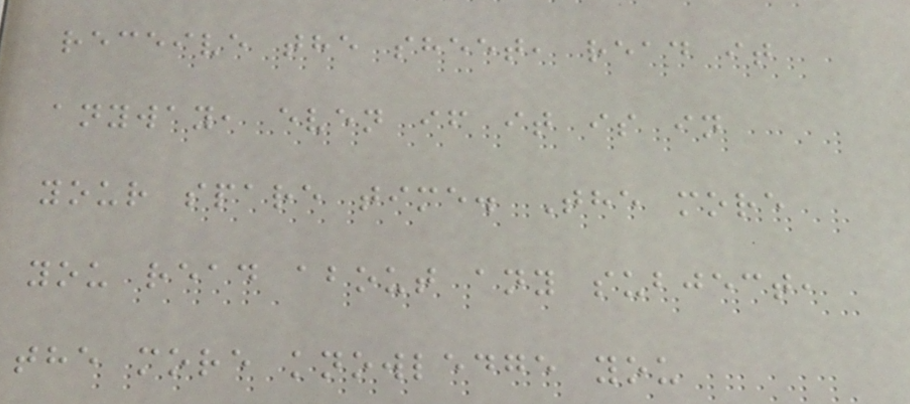receive the sheet, read it
anyway, even if it is in
your spare time. The more
you read about any subject,
the more knowledge you
